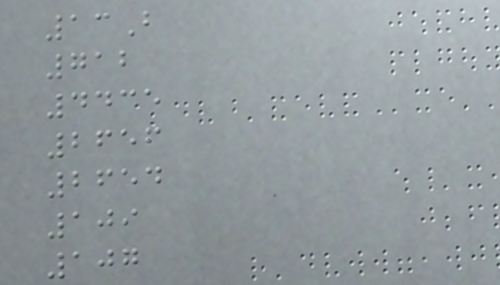13B
712
4435
2656
2654
109
107
